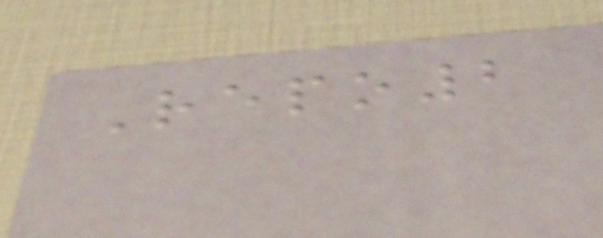Repo2
